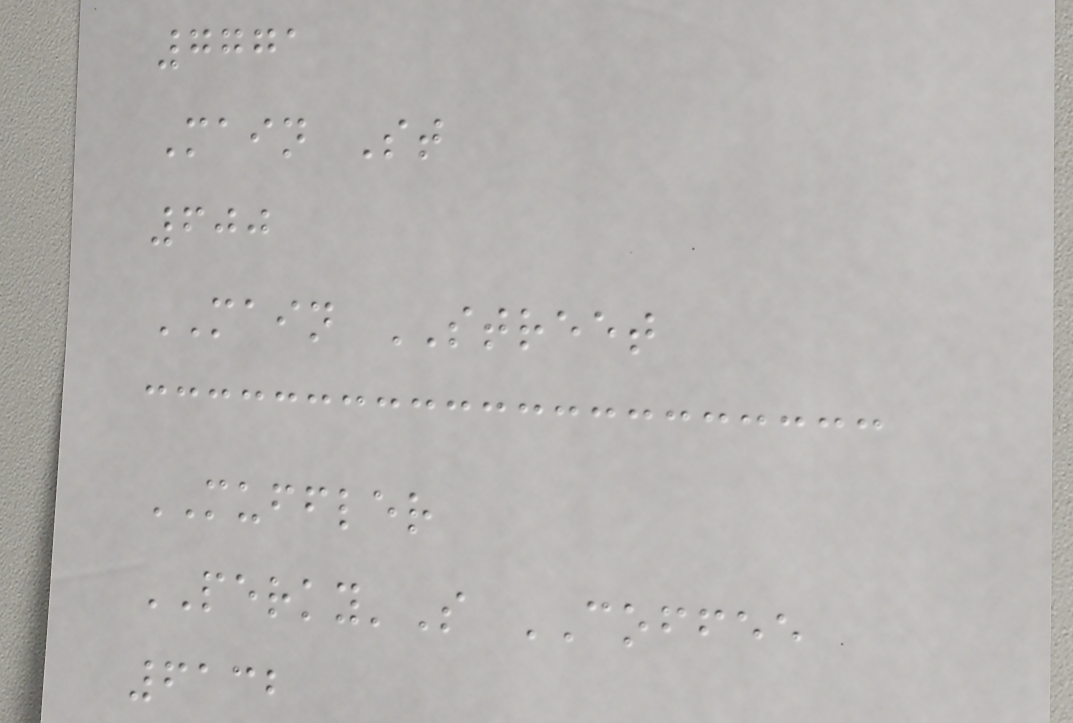7771
Main St
600
MAIN STREET
MUFFLER
PERKY'S COFFEE
6132
